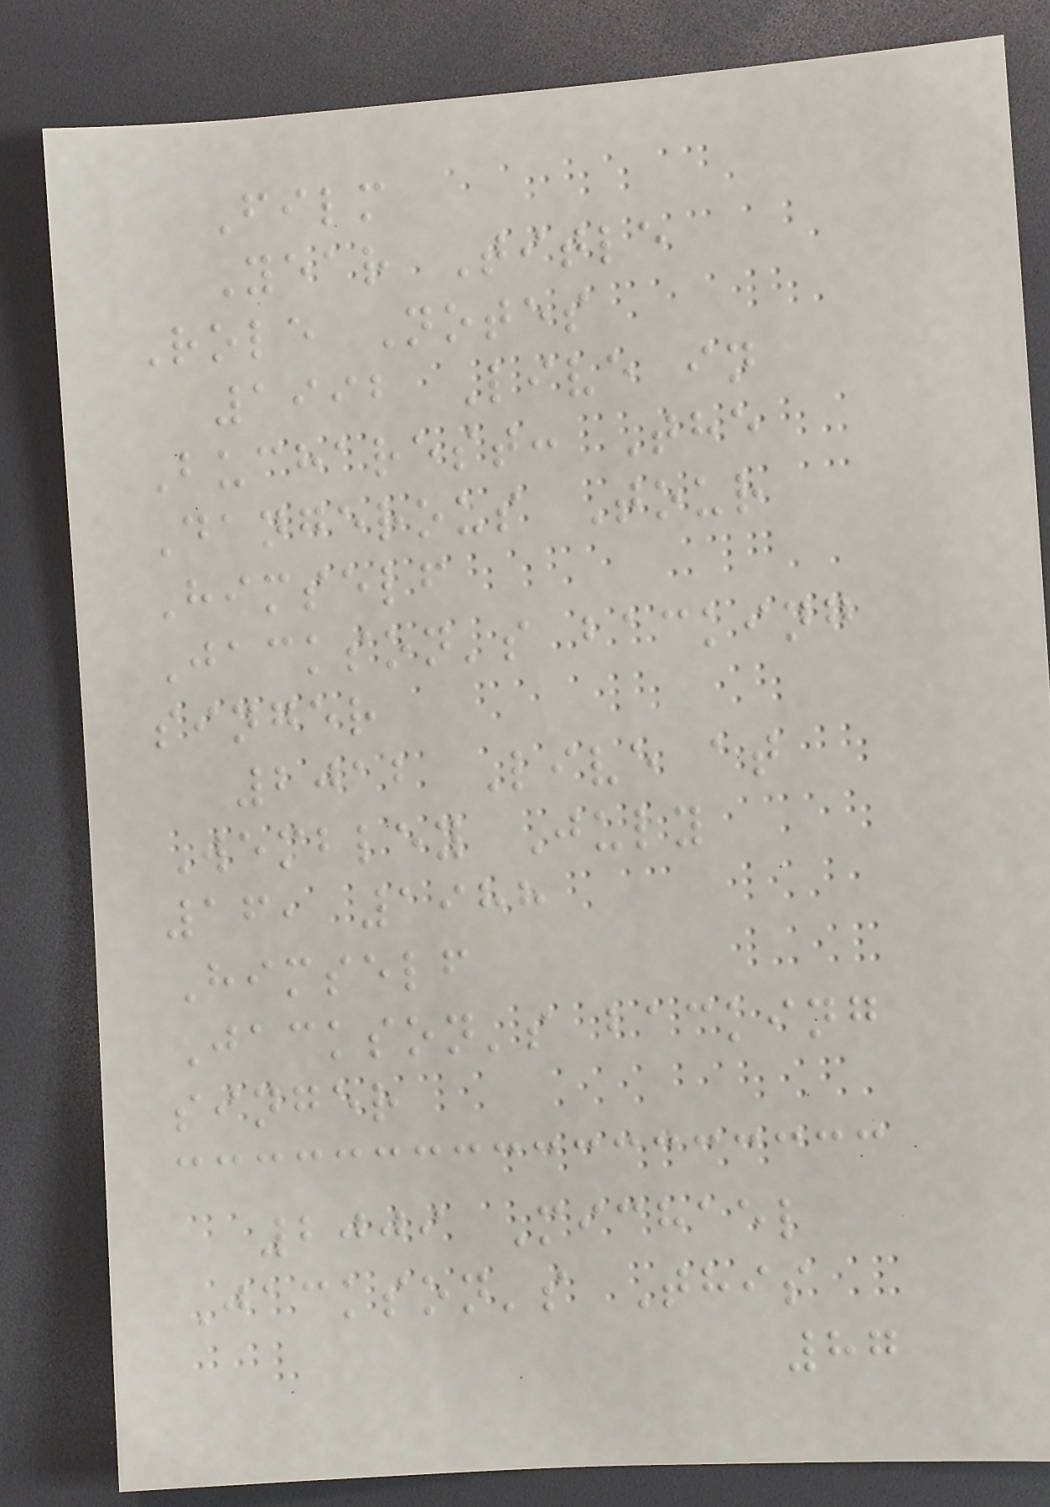Film
Year Title
Role Notes
1992 Live in
Bucharest: The
Dangerous Tour
Himself
Jackson's backing
singer
2012 Live at
Wembley July
16, 1988
Himself
Jackson's backing
singer
2009 Michael
Jackson's This
87
